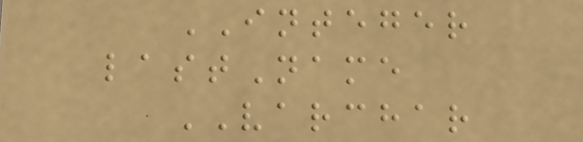INTEGER
lastName
VARCHAR
